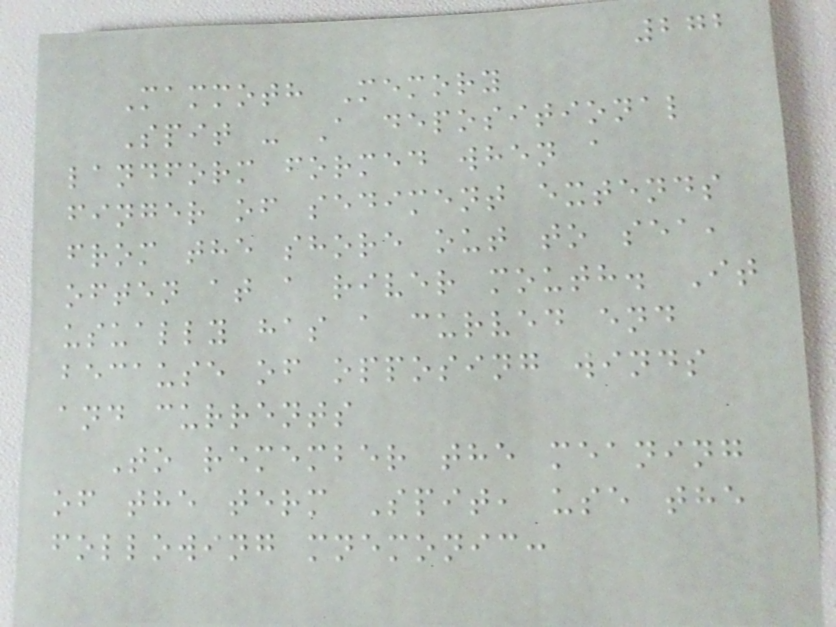272
Mammoth Memory
Spit - A depositional
landform formed when a
finger of sediment extends
from the shore out to sea,
often at a river mouth. It
usually has a curved end
because of opposing winds
and currents
To remember the meaning
of the term Spit, use the
following mnemonic:
